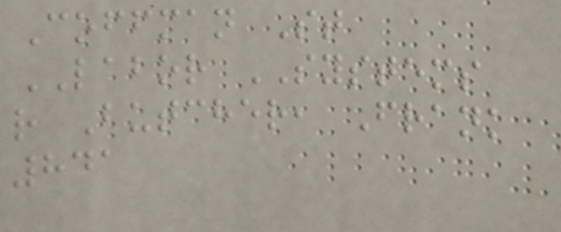Coffman St
LABOR SYSTEMS
r Butcher, Frank
841
